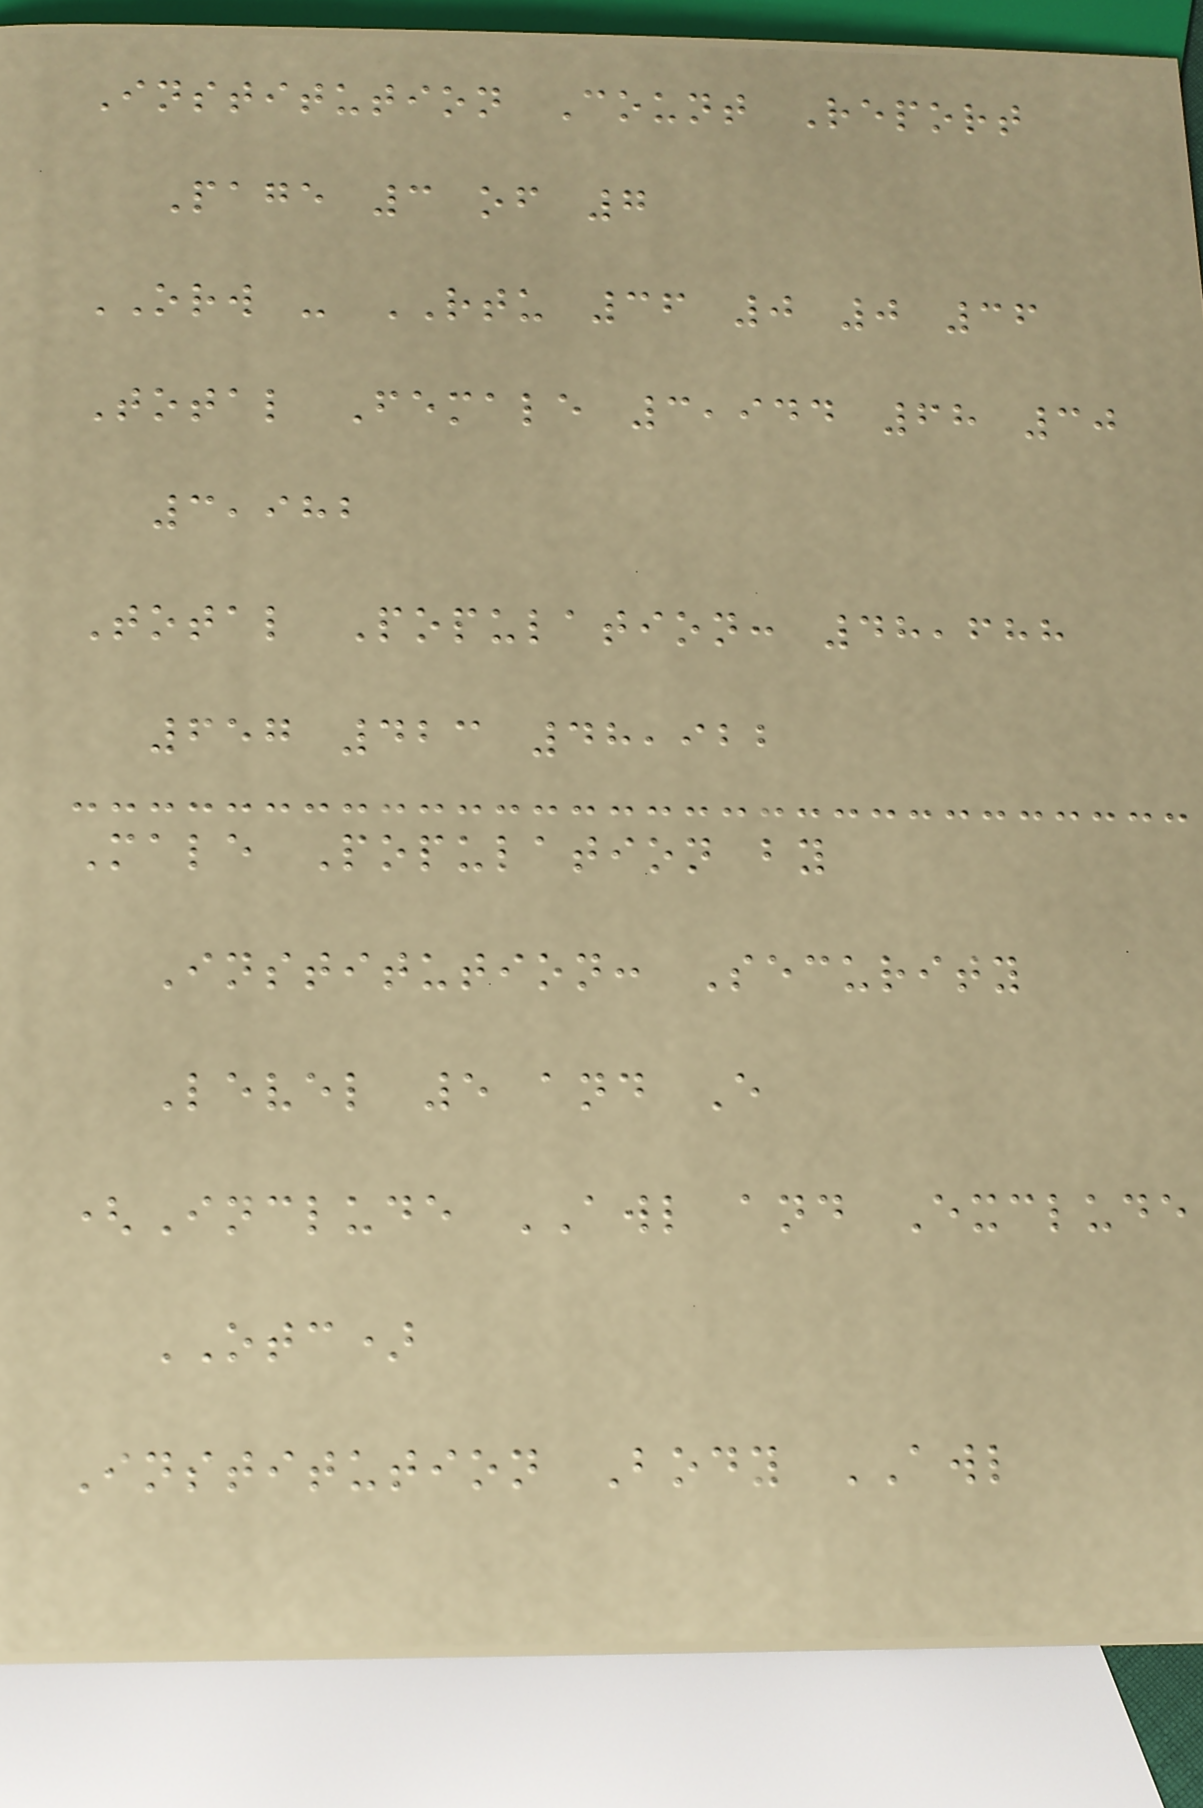Institution Count Report
Page 3 of 7
ORW - RTU 36 0 0 36
Total Female 3,944 68 30
3,982
Total Population: 48,688
657 423 48,922
Male Population by
Institution: Security
Level 5 and E
(Include AWL and Exclude
OTC)
Institution Body AWL
